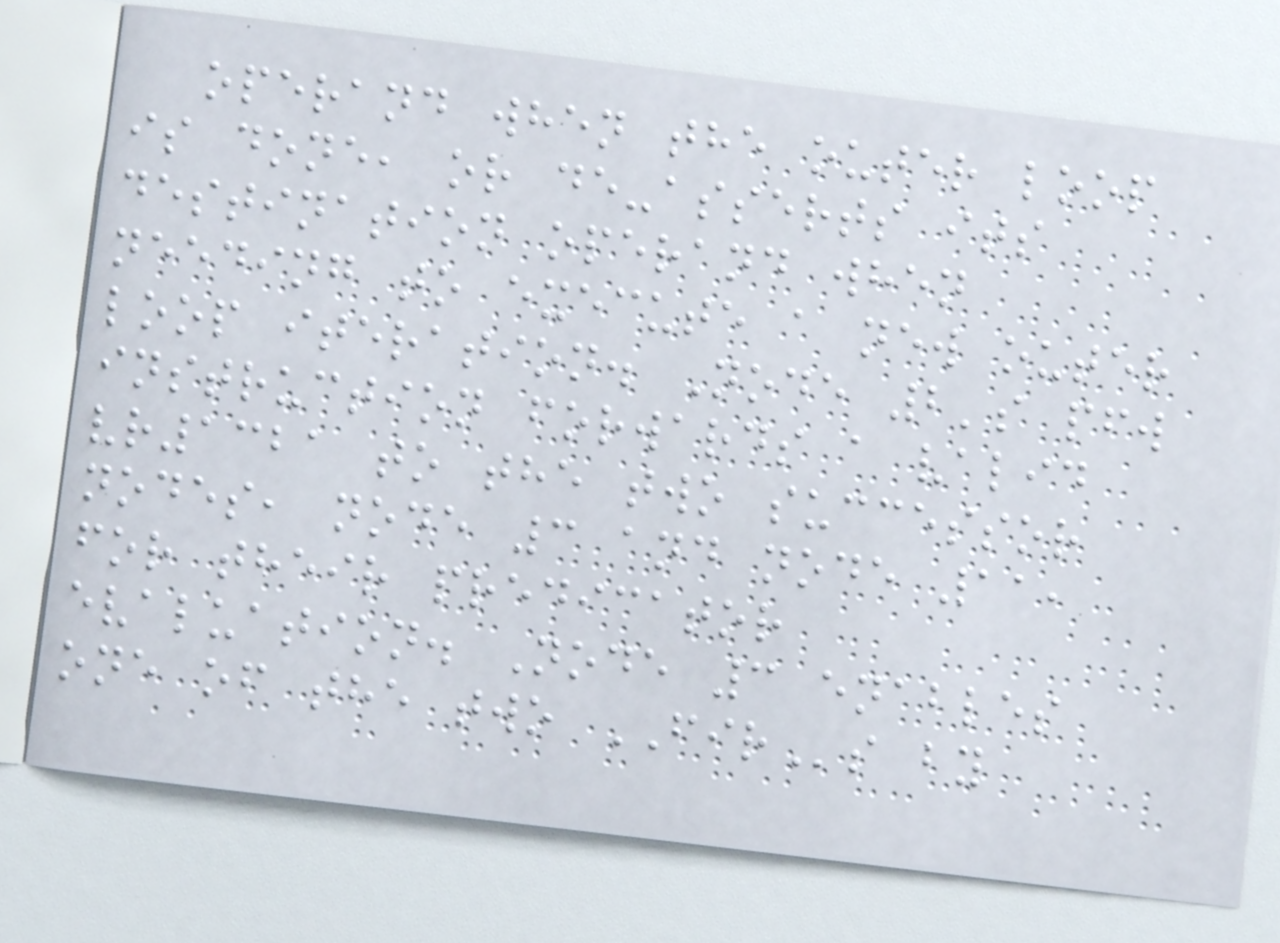operand when the outer loop
is done, or de-asserts its
destination operand when
needing to execute a new outer
loop iteration. Node 2's pfw
instruction forwards a valid
vr1321 to the two successor
nodes, node 3 and node 11,
for their predicator
evaluation. Node 3 enables
one of the two FIRs by
